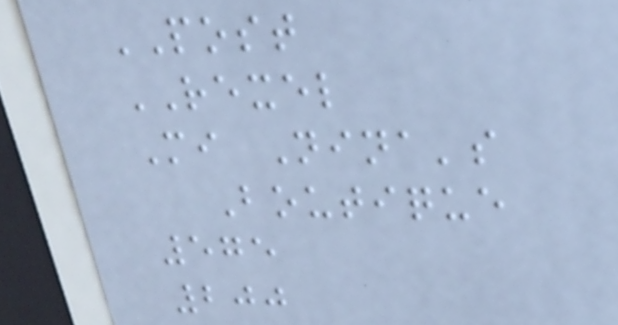POST
REXEL
Mi Nina's
Boutique
575
200
